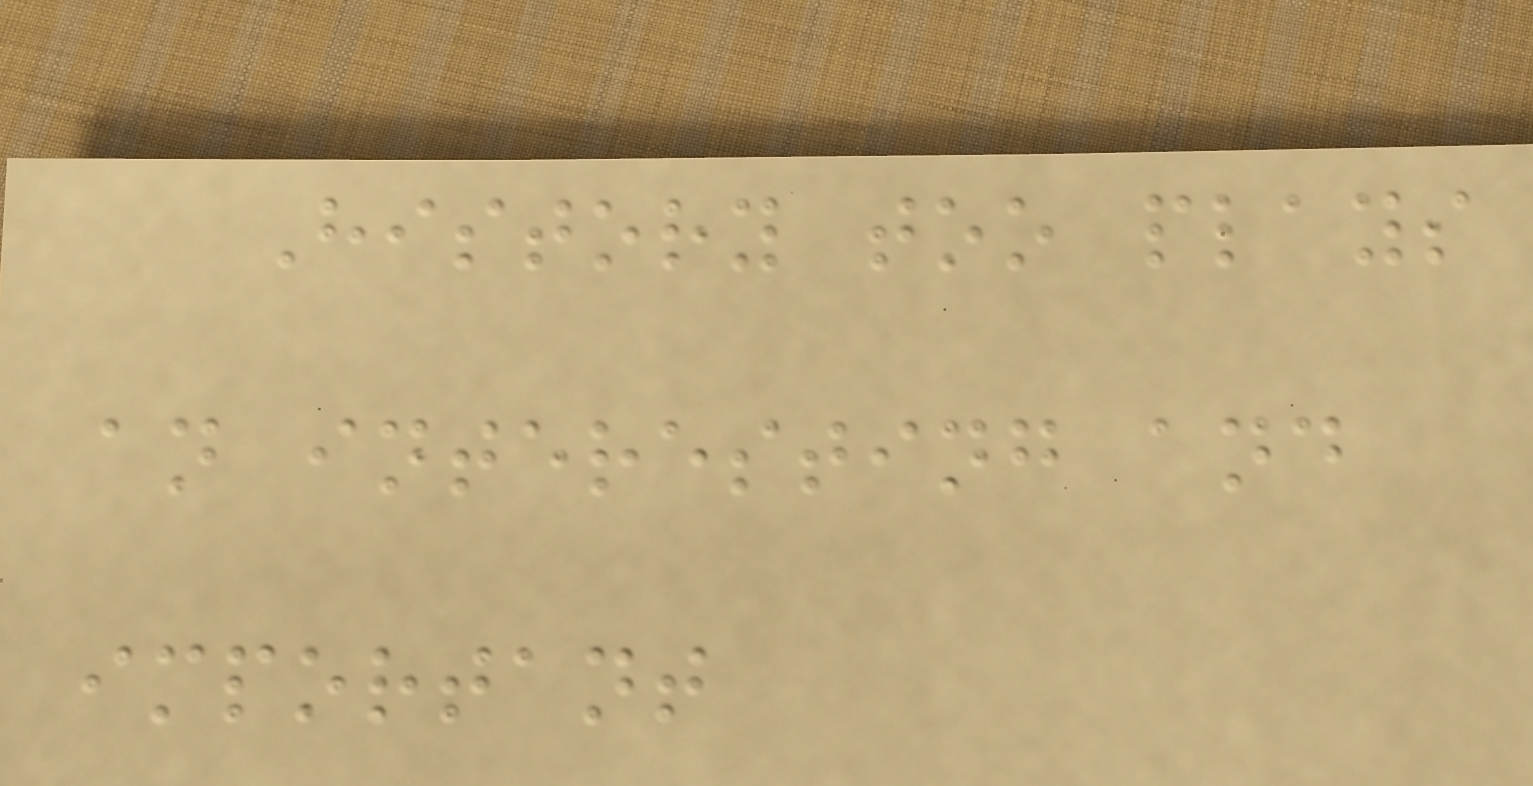History too plays
an interesting and
important
